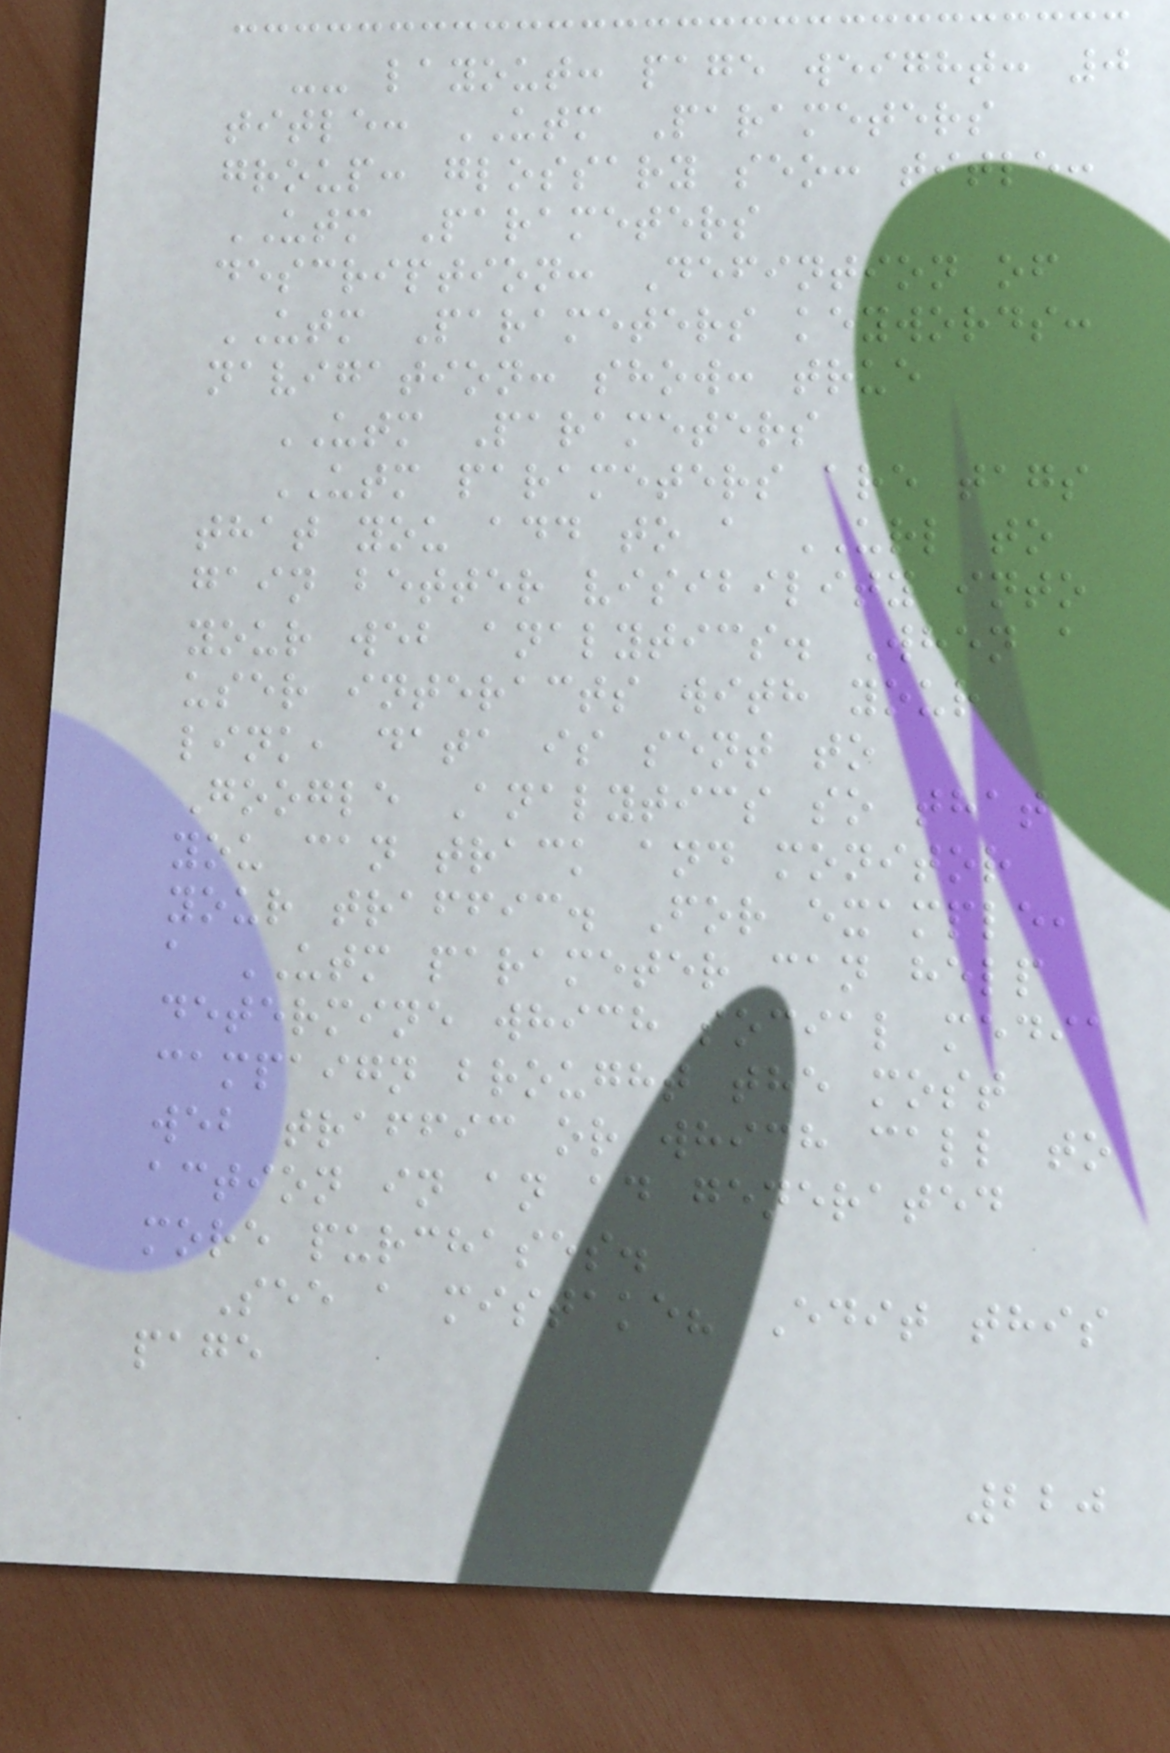-- layout: page weight: 0
title: UTM Parameters
group: glossary seo: title:
UTM Parameters
description: Defintion of
UTM Parameters keywords:
navigation: show: true
UTM Parameters
UTM parameters are tags
that you add to a URL to
gain better visibility into
your web analytics. When a
user interacts with your
link, data is sent to
Google Analytics so that
you can track and monitor
your traffic. For example,
a UTM parameter can help
determine which social media
campaign brought the most
web traffic or which call to
action in an ad generated
more purchases.
See a mistake? Edit this
page
220
